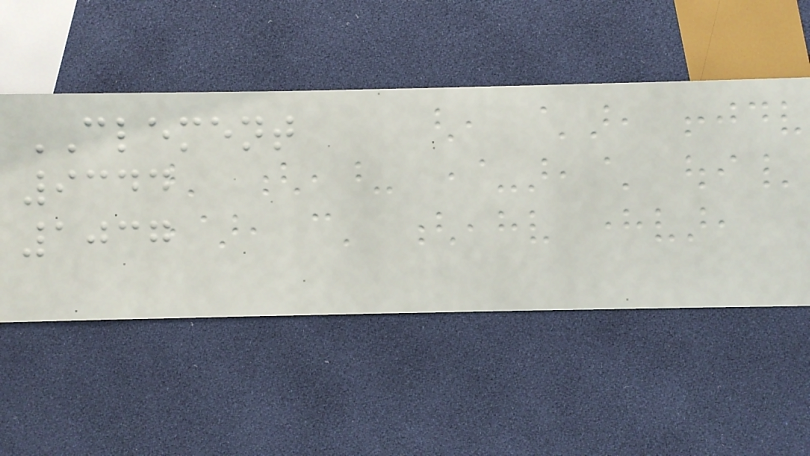CLEMENT
9344
1037
